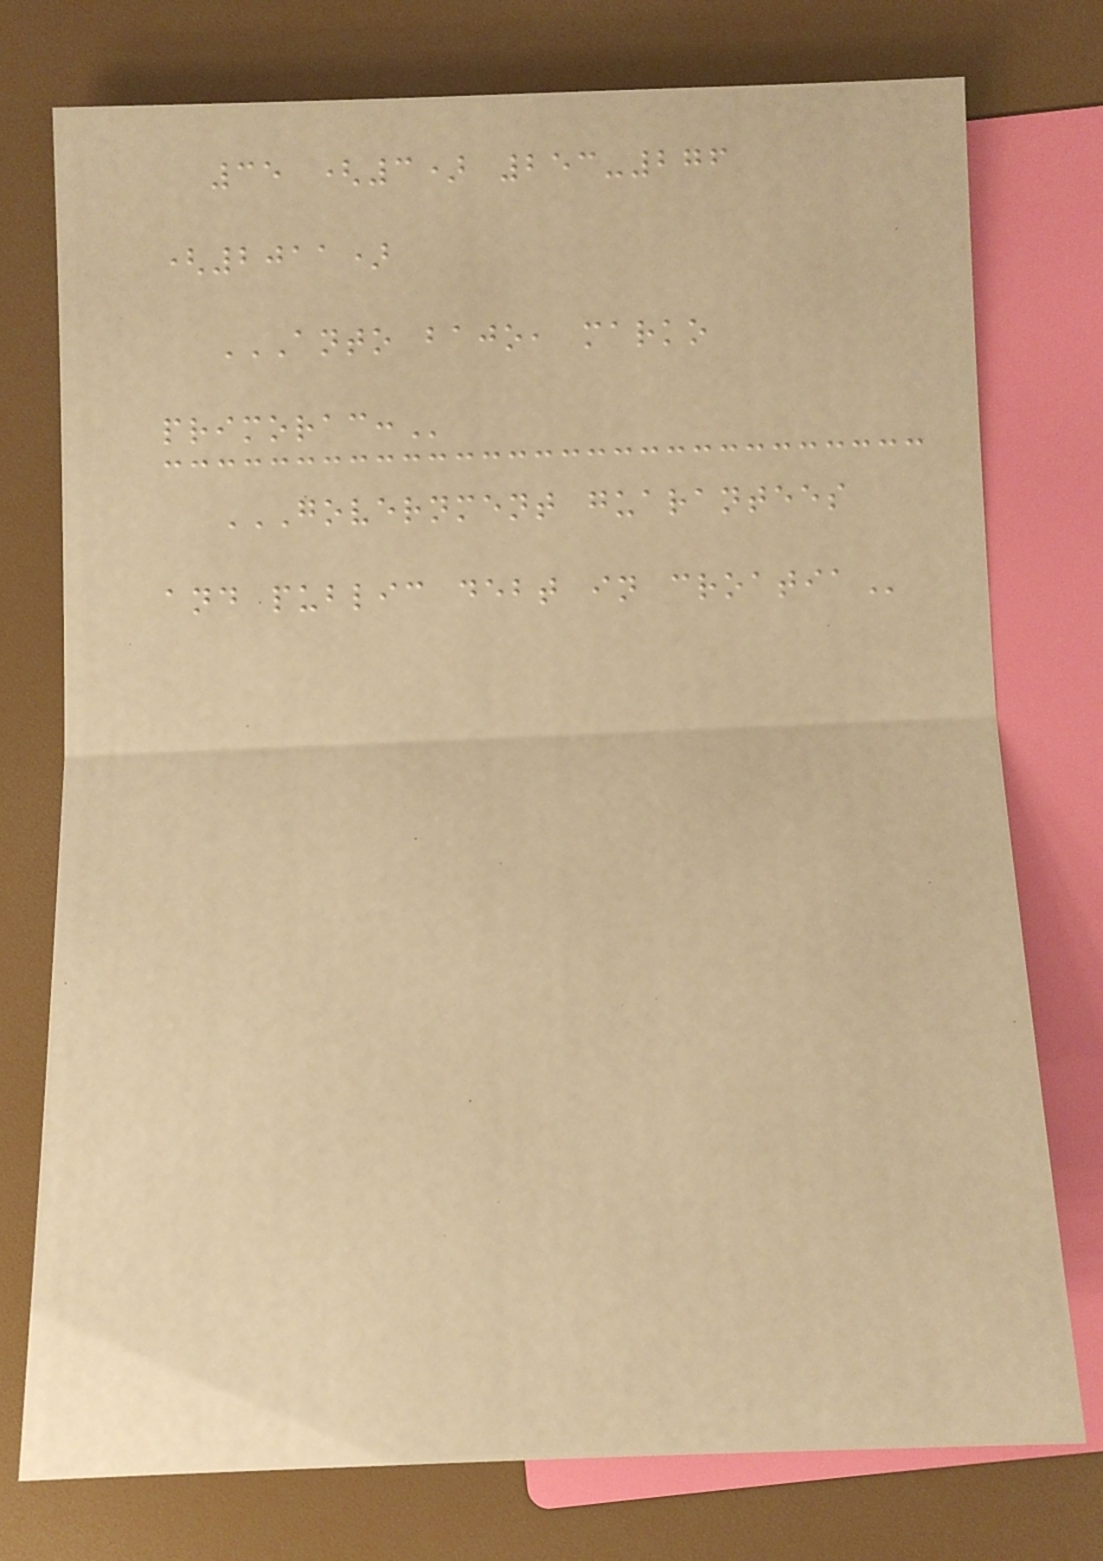35 (3) 253-276
(2011)
ANTO BAJO, MARKO
PRIMORAC:
GOVERNMENT GUARANTEES
AND PUBLIC DEBT IN CROATIA
